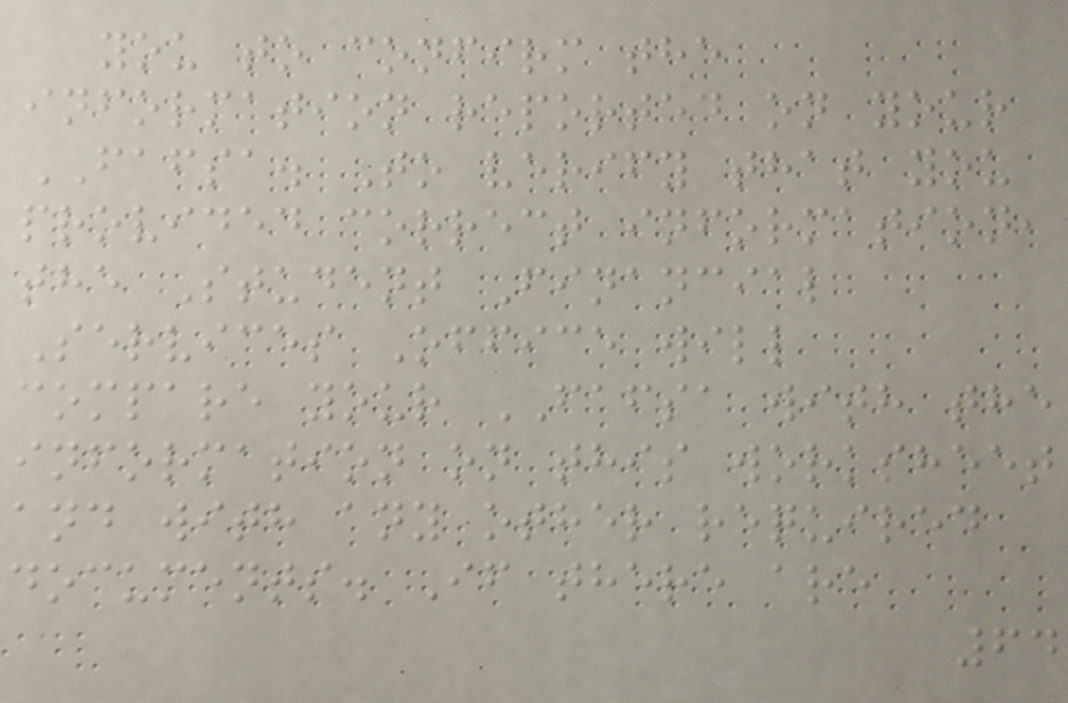you to confirm the
information reported on your
FAFSA. To verify that you
provided correct information,
the Student Financial
Services Office will
compare your FAFSA with the
information on this worksheet
and with any other required
documents. If there are
64
